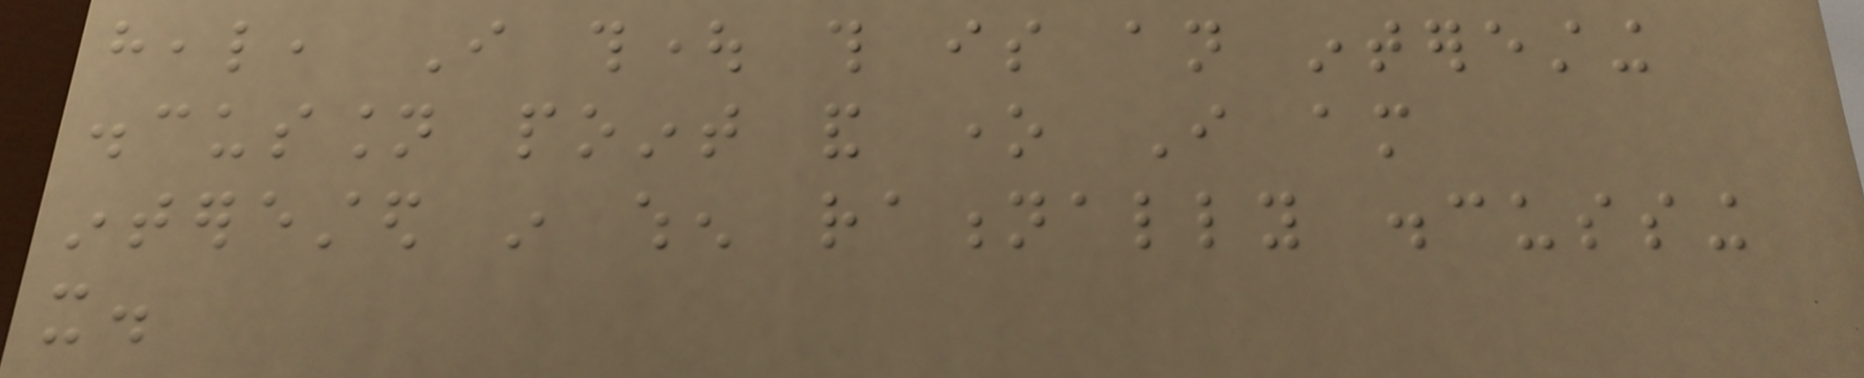heal, I thought this is an interesting
discussion point and one I am
interested in when rationally discussing
it.
